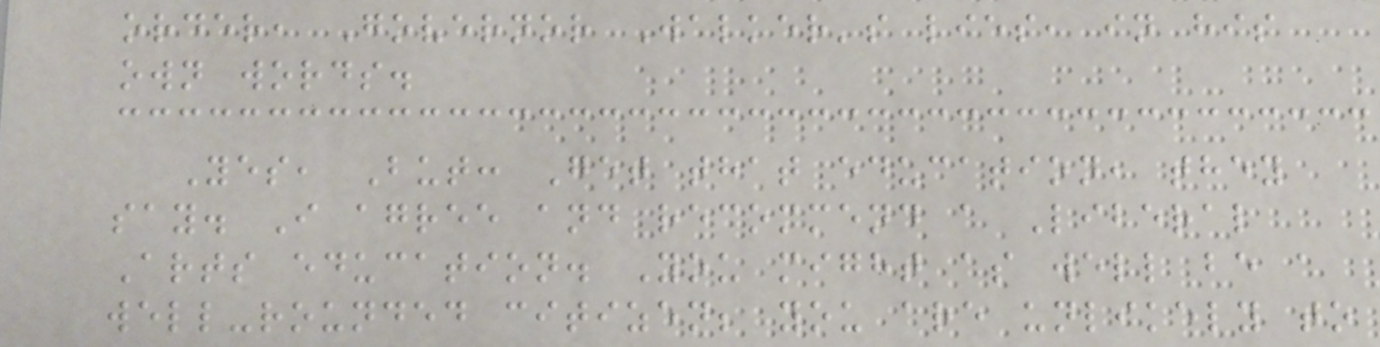order, Governor Walker's lies, in his
own words.
Yes, But: Get that education, they
say. I agree and recommend a Liberal
Arts education. You might as well be a
well-rounded citizen; you are unlikely to
